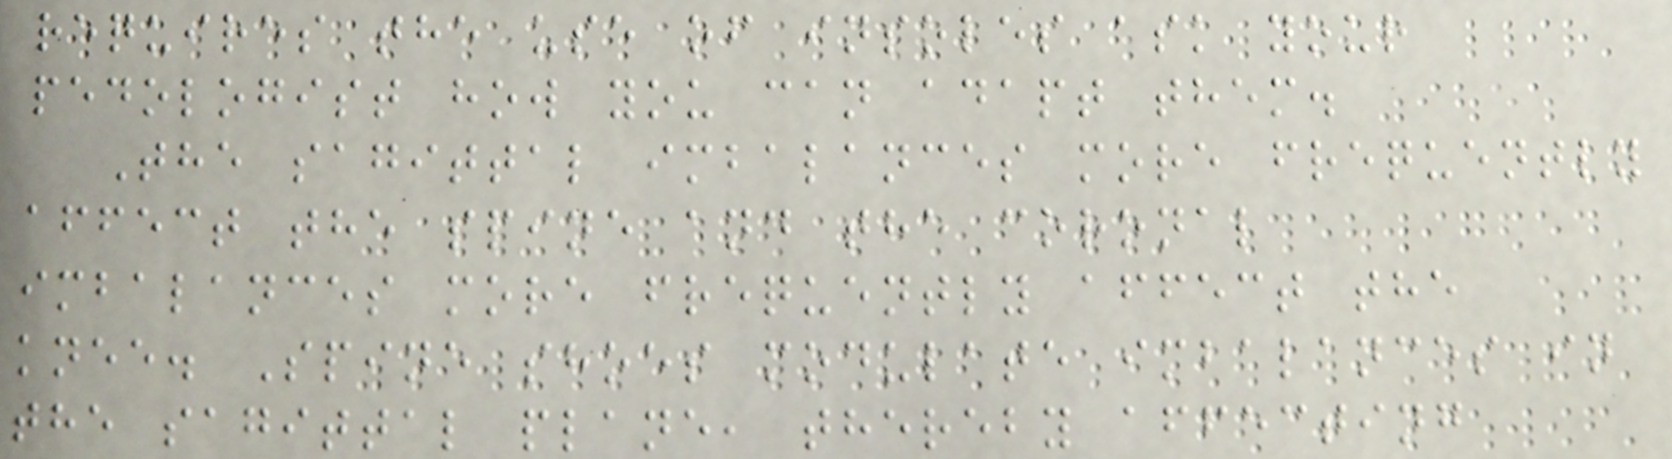requires the use of insoles ask your
pedologist how you can adapt them.
The sagittal imbalances more frequently
affect the spine and the coronal
imbalances more frequently affect the
knee. Spine shoes modulate imbalances in
the sagittal plane, thereby affecting
